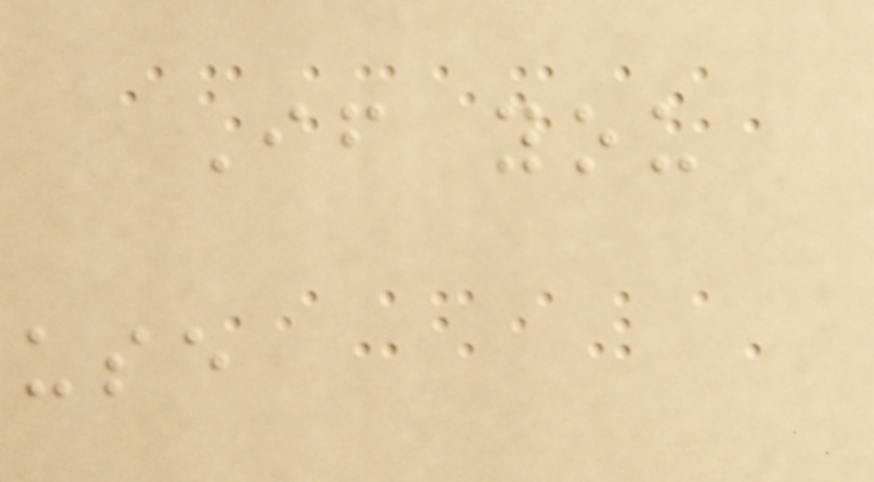If you
use
